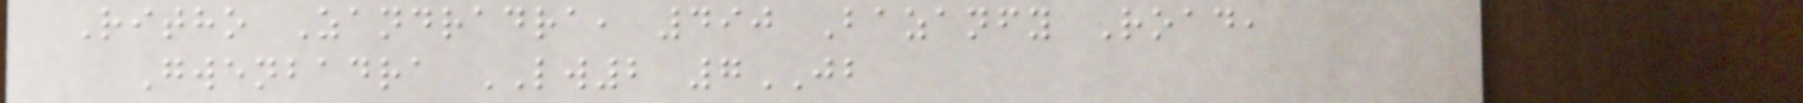Ritho Zandradra, 490 Bazanfy Road,
Gwenbadra LW2 7JB
